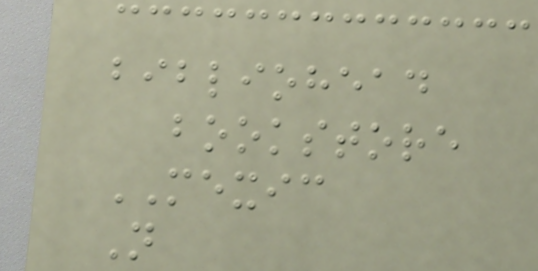bibliohead
bookstore
MEXIC
N
